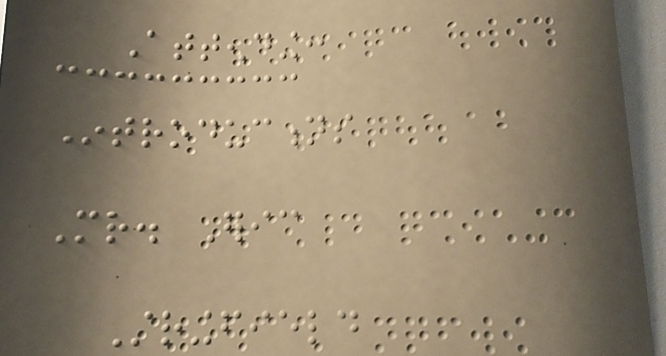Attending:
Introductions
Mr. Eric
Stringfield
